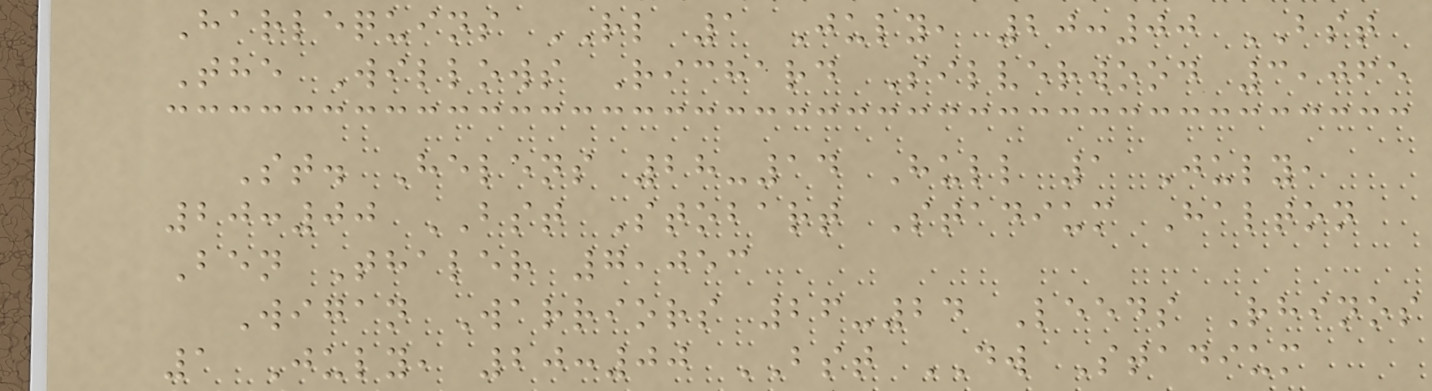Harlequins RL 1 July, 20:00 BST
The Willows Richard Silverwood 3,065
St. Helens 28-14 Hull 1 July,
20:00 BST Stobart Stadium Halton
Ben Thaler 7,053
Wigan Warriors 26-24 Leeds Rhinos
1 July, 20:00 BST DW Stadium
